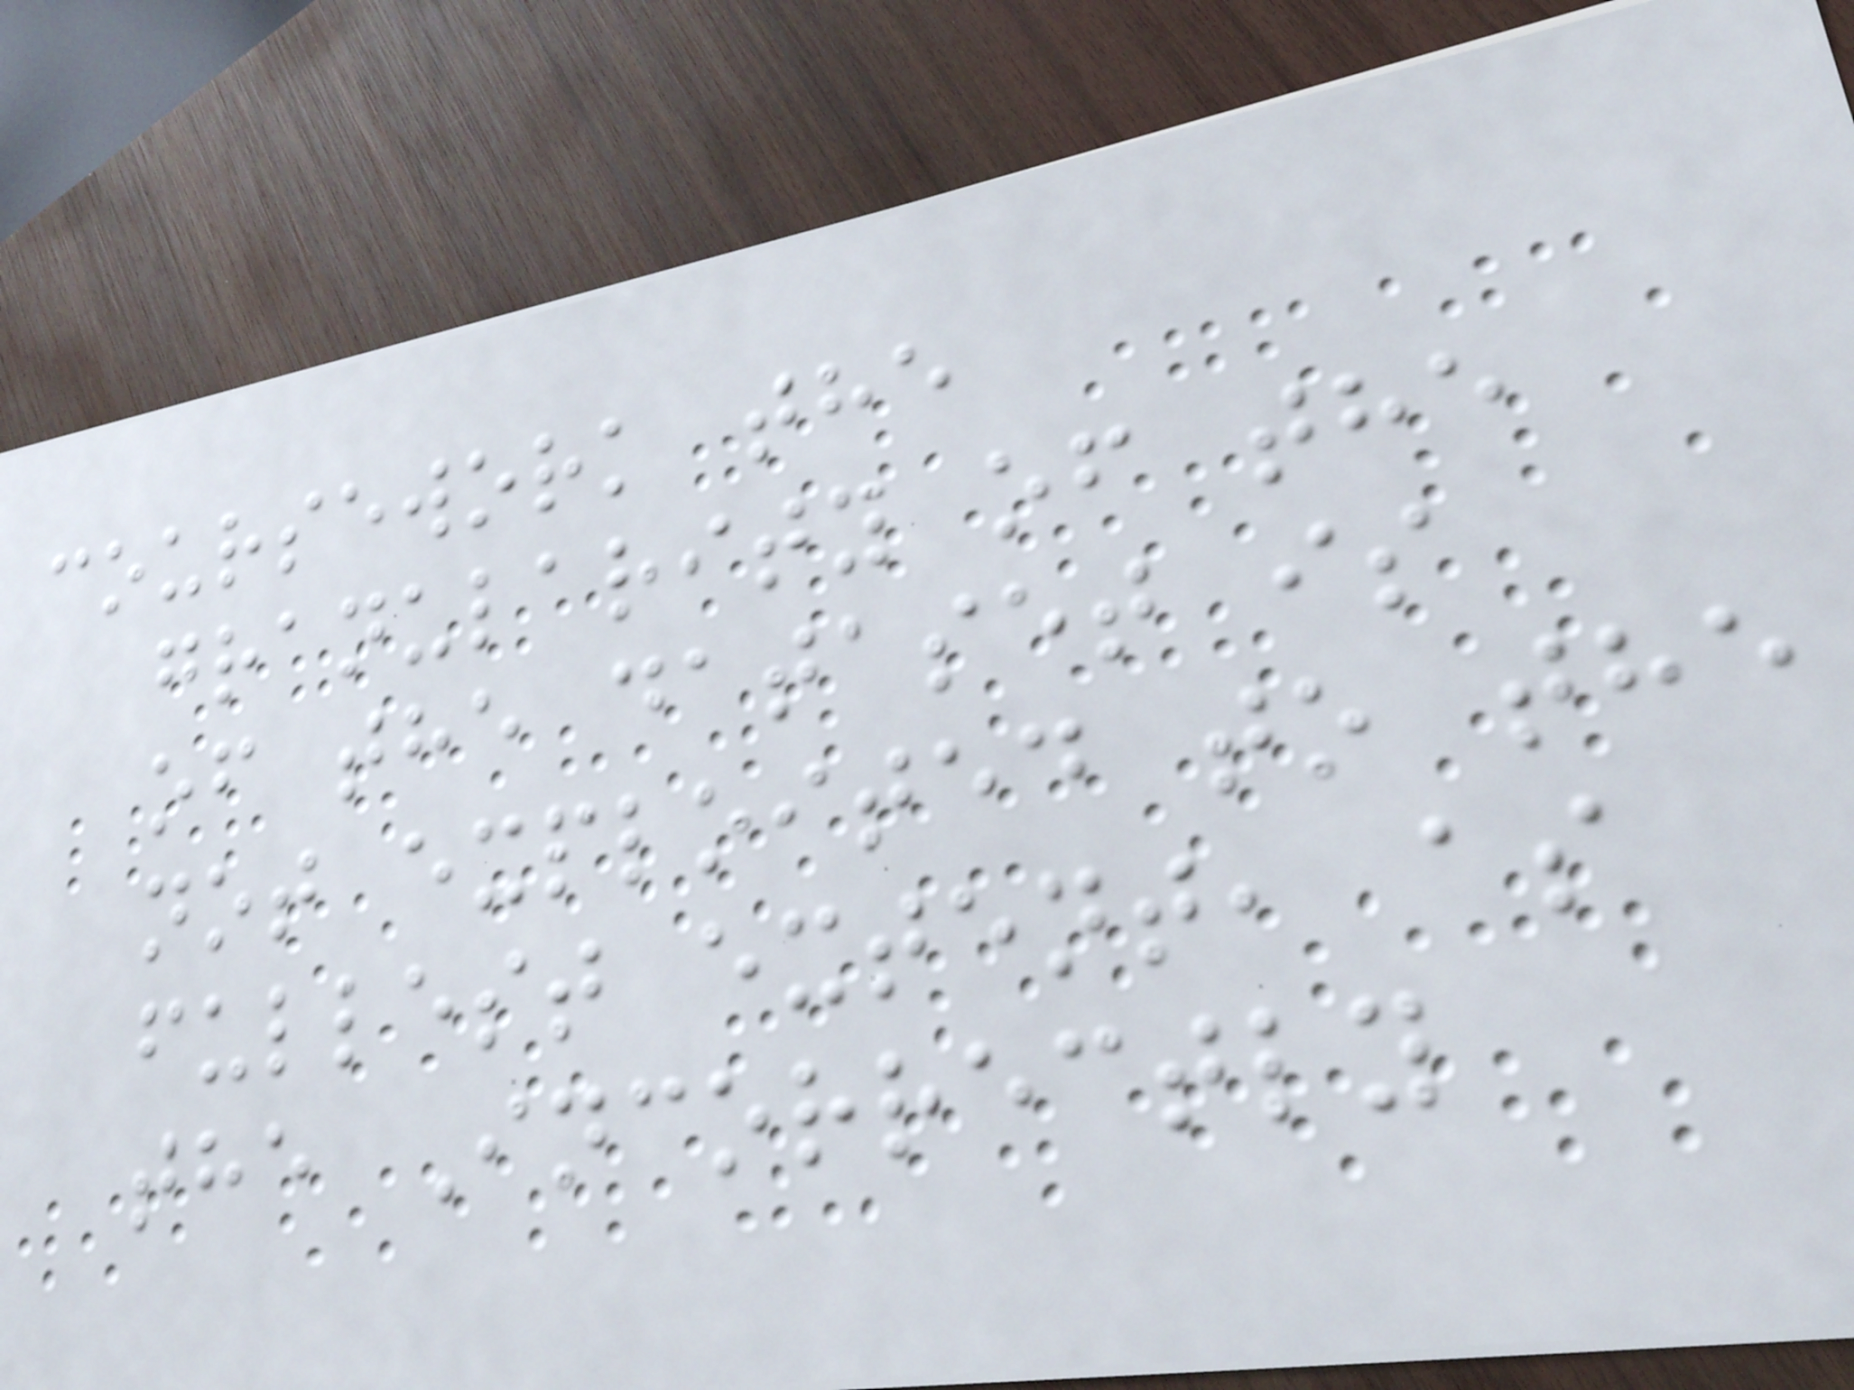coursework the
granularity of the
of the dataset is
not exploited to the
fullest extent, as
the Incorrectly
